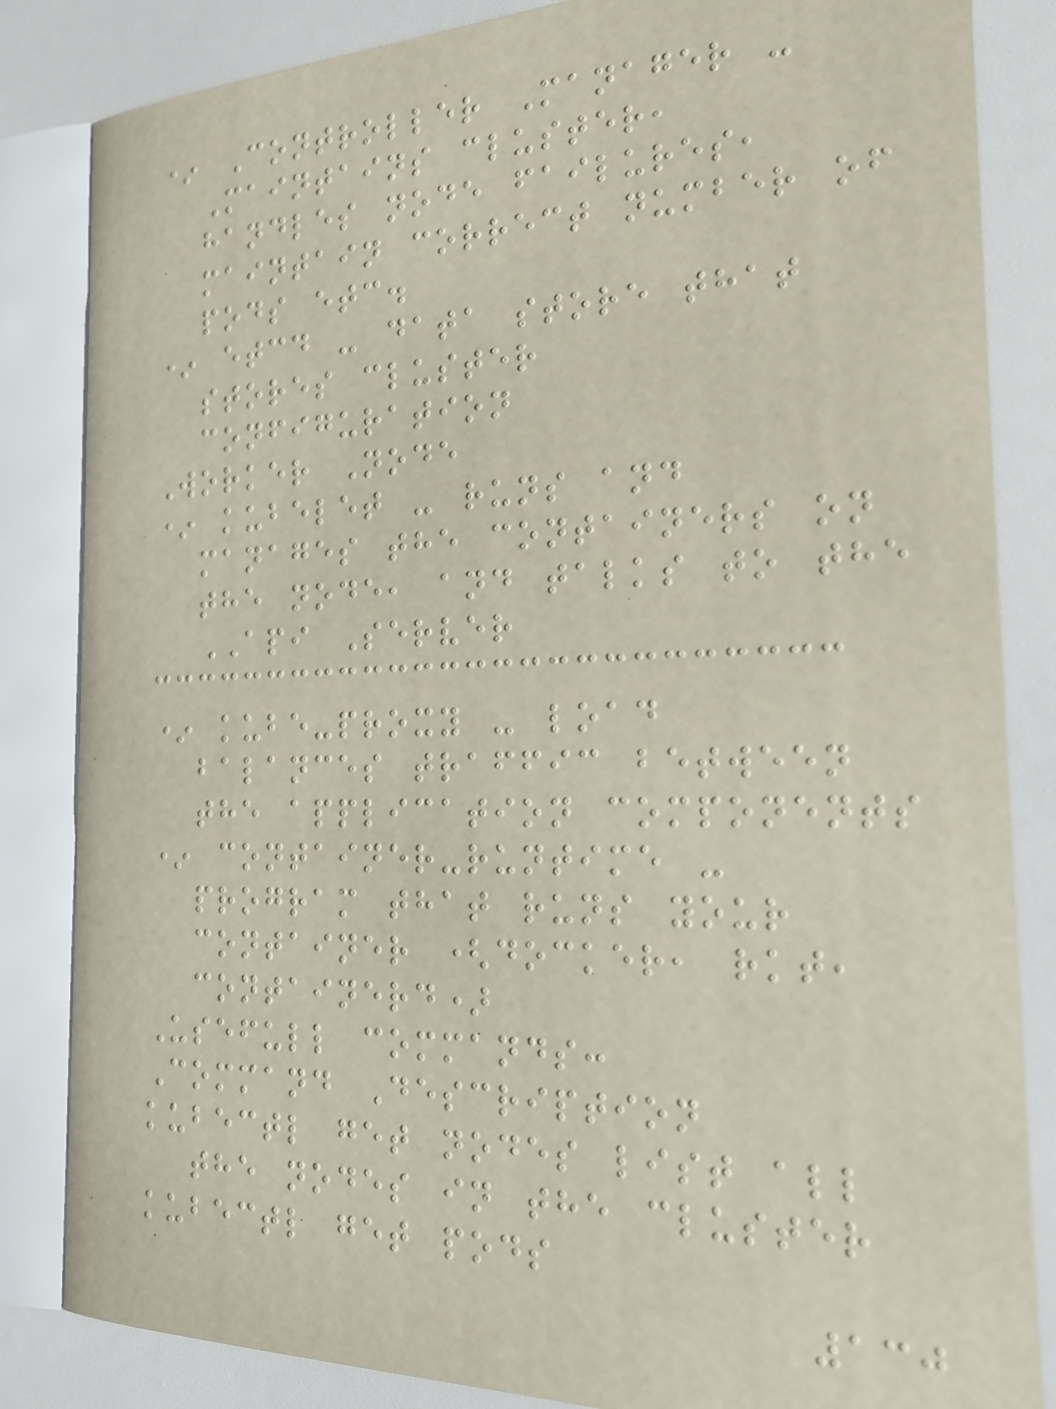* Controller Manager -
Maintains cluster,
handles node failures,
maintain correct number of
pods etc.
* etcd - data store that
stores cluster
configuration
Worker Node
* kubelet - runs and
manages the containers on
the node, and talks to the
API Server
* kube-proxy - load
balances traffic between
the application components
* container-runtime -
program that runs your
container (docker, rkt,
containerd)
Usefull commands:
Command Description
kubectl get nodes list all
the nodes in the cluster
kubectl get pods
130
